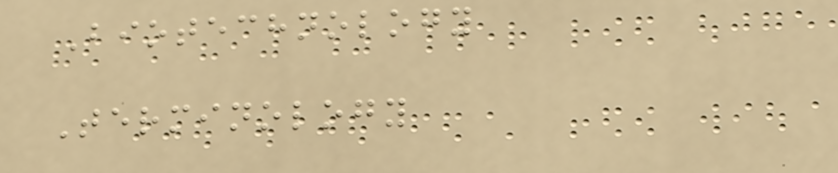Biotechnology
Terminology
